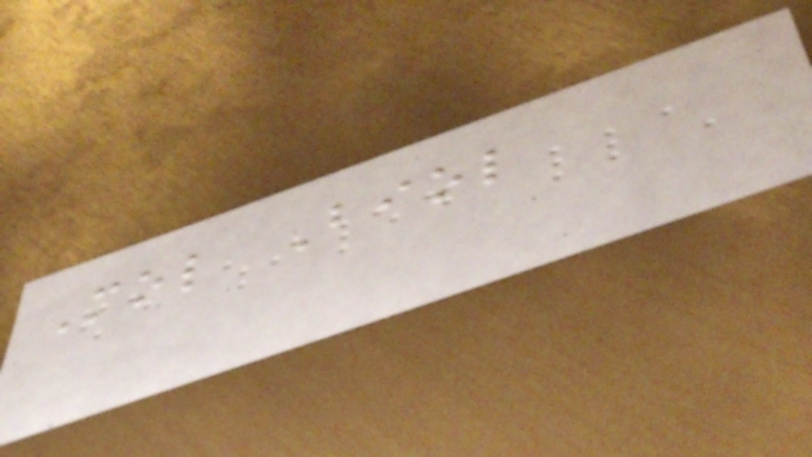Mol Biol
